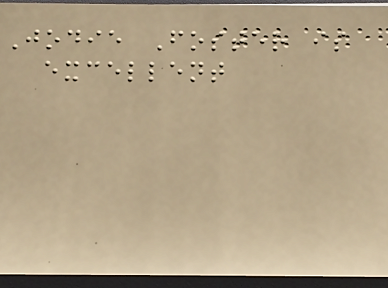Jodie Foster is
excellent
